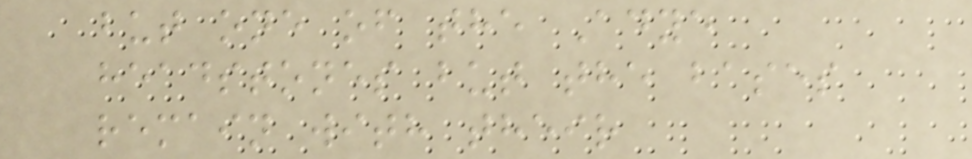but one of the Adye
headstones but the bases
remain with their
